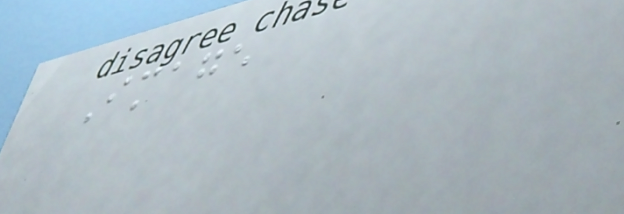Image
